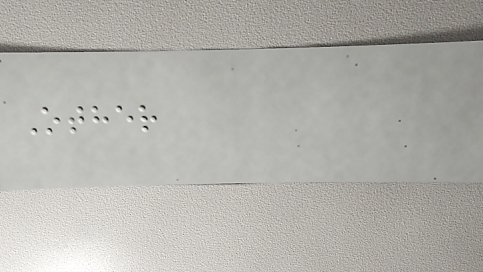Other
